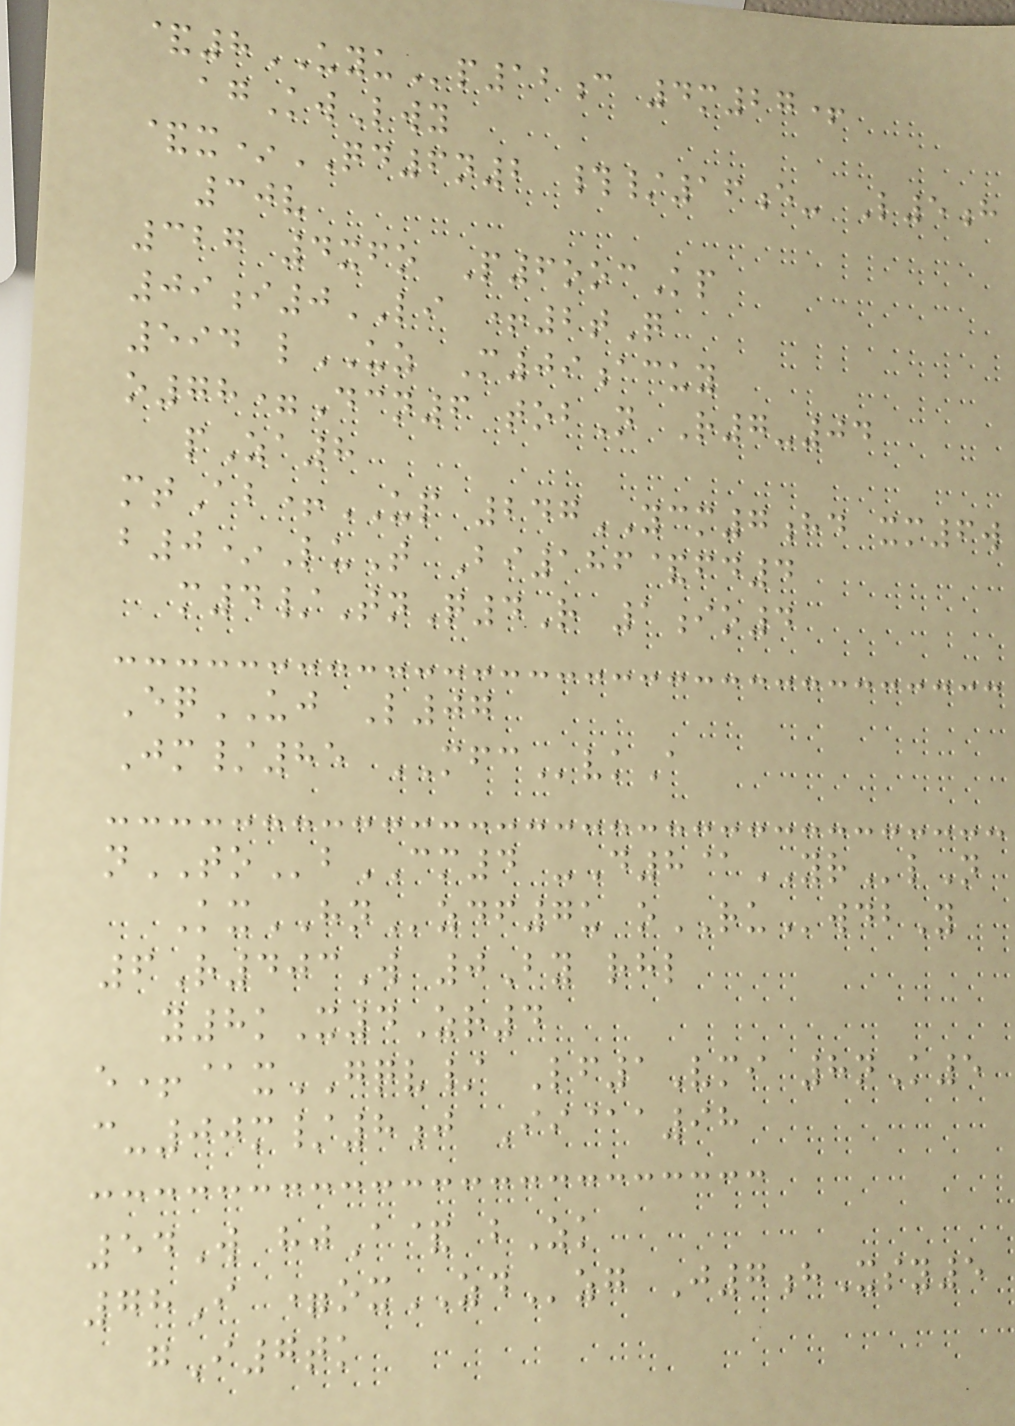&8UYUp12c 4m27+
agKwLwy
&x*QD6n2 #/16e- L5h
30v
327 4xfo P6oocKp
09i0LI +2tQ
594 lUZ M09acuy
o78=Dcn6 tobN R7-04
pZa8
mtAb+UP 247YCM7hd xm6w
b0*LuT Bi186&fd4
m4/TnQ4R 1io4
EqUJ L07
Jm/85 MFCvkA
nTObCM4 -D8@YRlN
KxHNzdf7u oRUwdbY
6R403W 0By rhl
y8kX4Zr4
e+@xGQV/ Lf1Vmi 8nK5
c-00m/8j Ii@a98
54W hjA& bZk
78I =oxZDzg J7hXsy5
gI7tk
